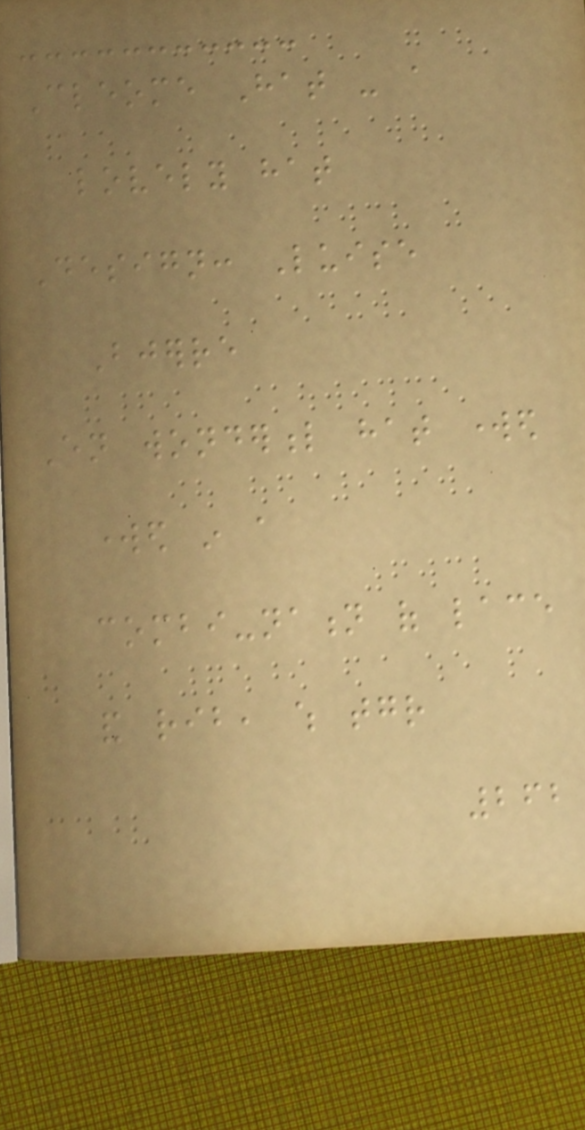Cleome Hat - a
lovely hat
Design: Luise
Bjerre
En wonderful hat worked
worked in a
combi-nation of lace
and rib, which together
262
